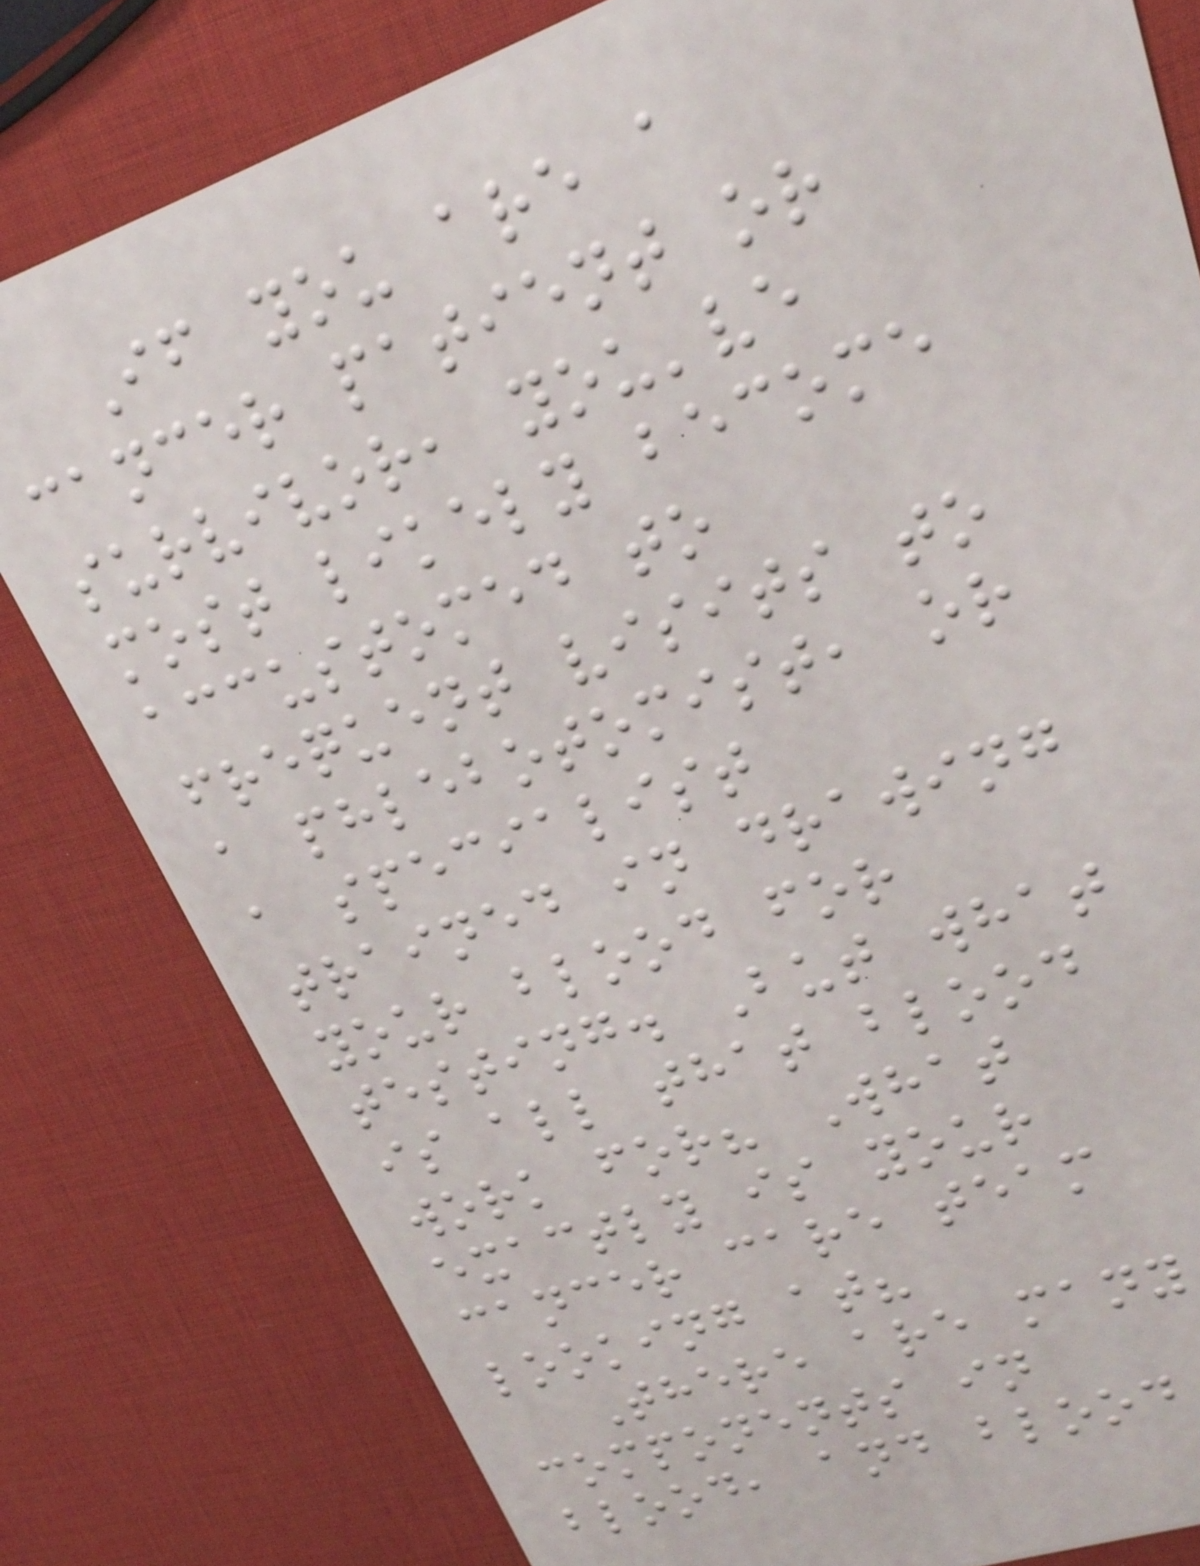If you are a
cancer patient or
survivor, you've
most likely become
accustomed to
frequent visits to
a phlebotomist, or
a specialist
trained in drawing
your blood for
testing. But what
is all that blood
work for? What
exactly is your
cancer care team
looking at?
There are many
components in
blood, and blood
